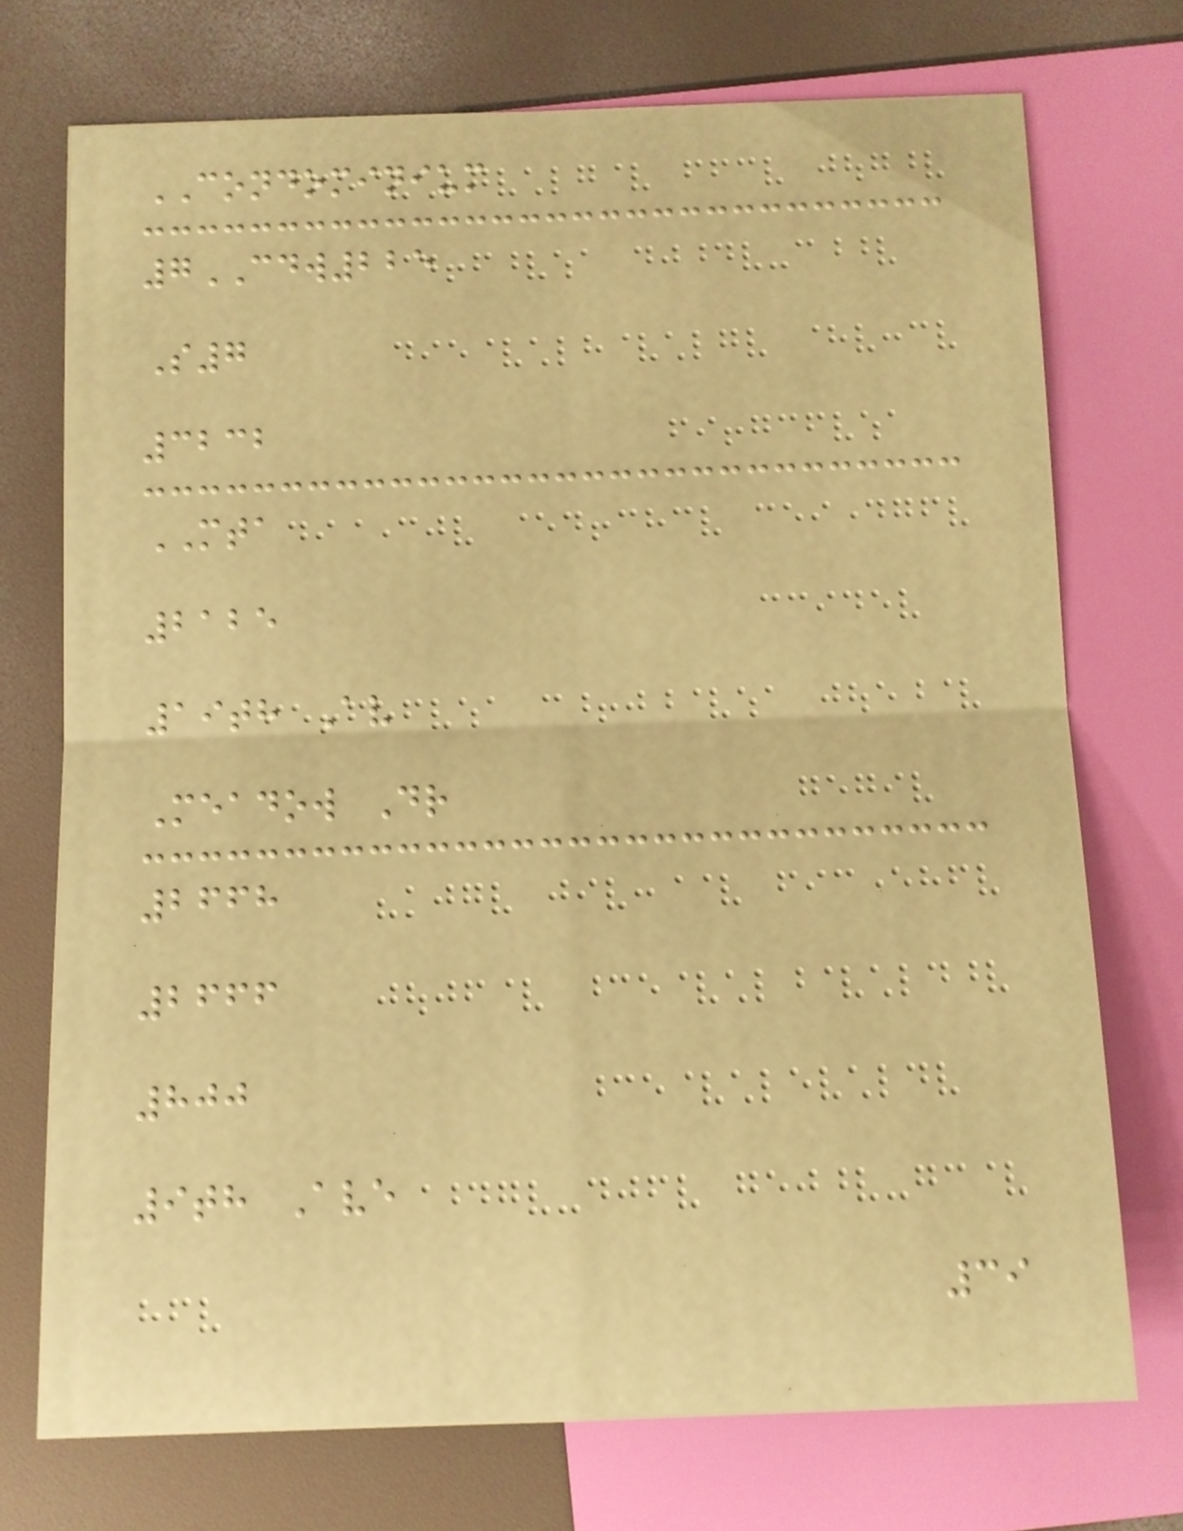CONDOMINIUM
7CDW225
S7
3232
MTA
2125
19th Av
Meadow Dr
2668
2666
800
9th Ave
39
